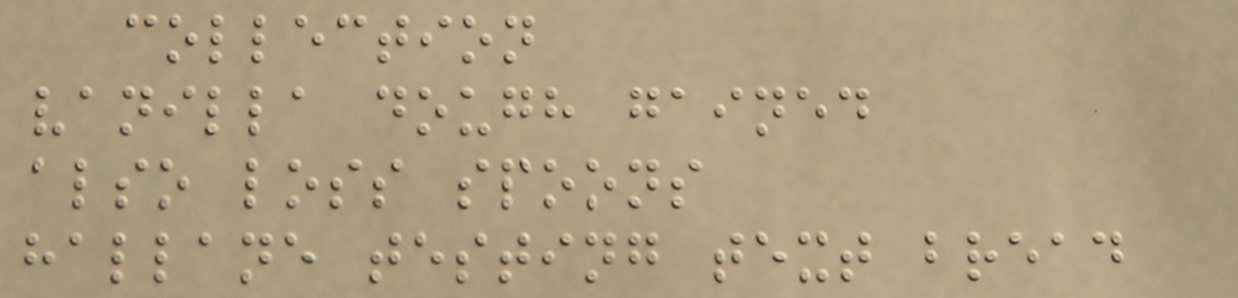collection
vanilla dough gained
also loss spoons
hallane testing text bread
